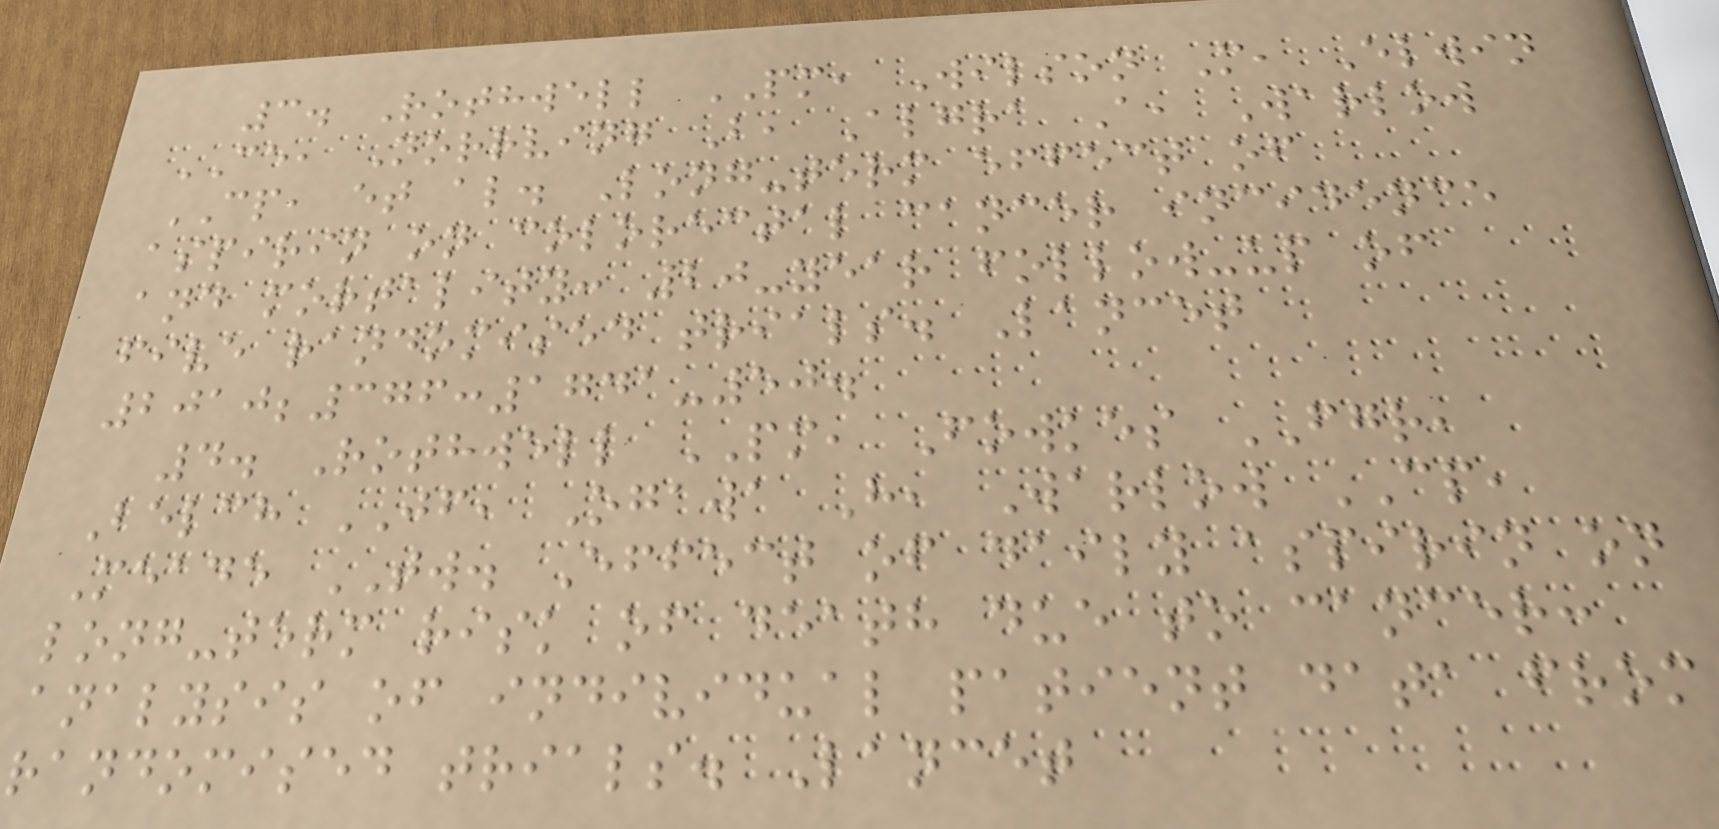3. Rothwell PM, Wilson M, Elwin
CE, Norrving B, Algra A, Warlow
CP, et al. Long-term effect of
aspirin on colorectal cancer incidence
and mortality: 20-year follow-up of
five randomised trials. Lancet
2010;376:1741-50.
4. Rothwell PM, Fowkes FGR,
Belch JF, Ogawa H, Warlow CP,
Meade TW. Effect of daily aspirin on
long-term risk of death due to cancer:
analysis of individual patient data from
randomised trials. Lancet
